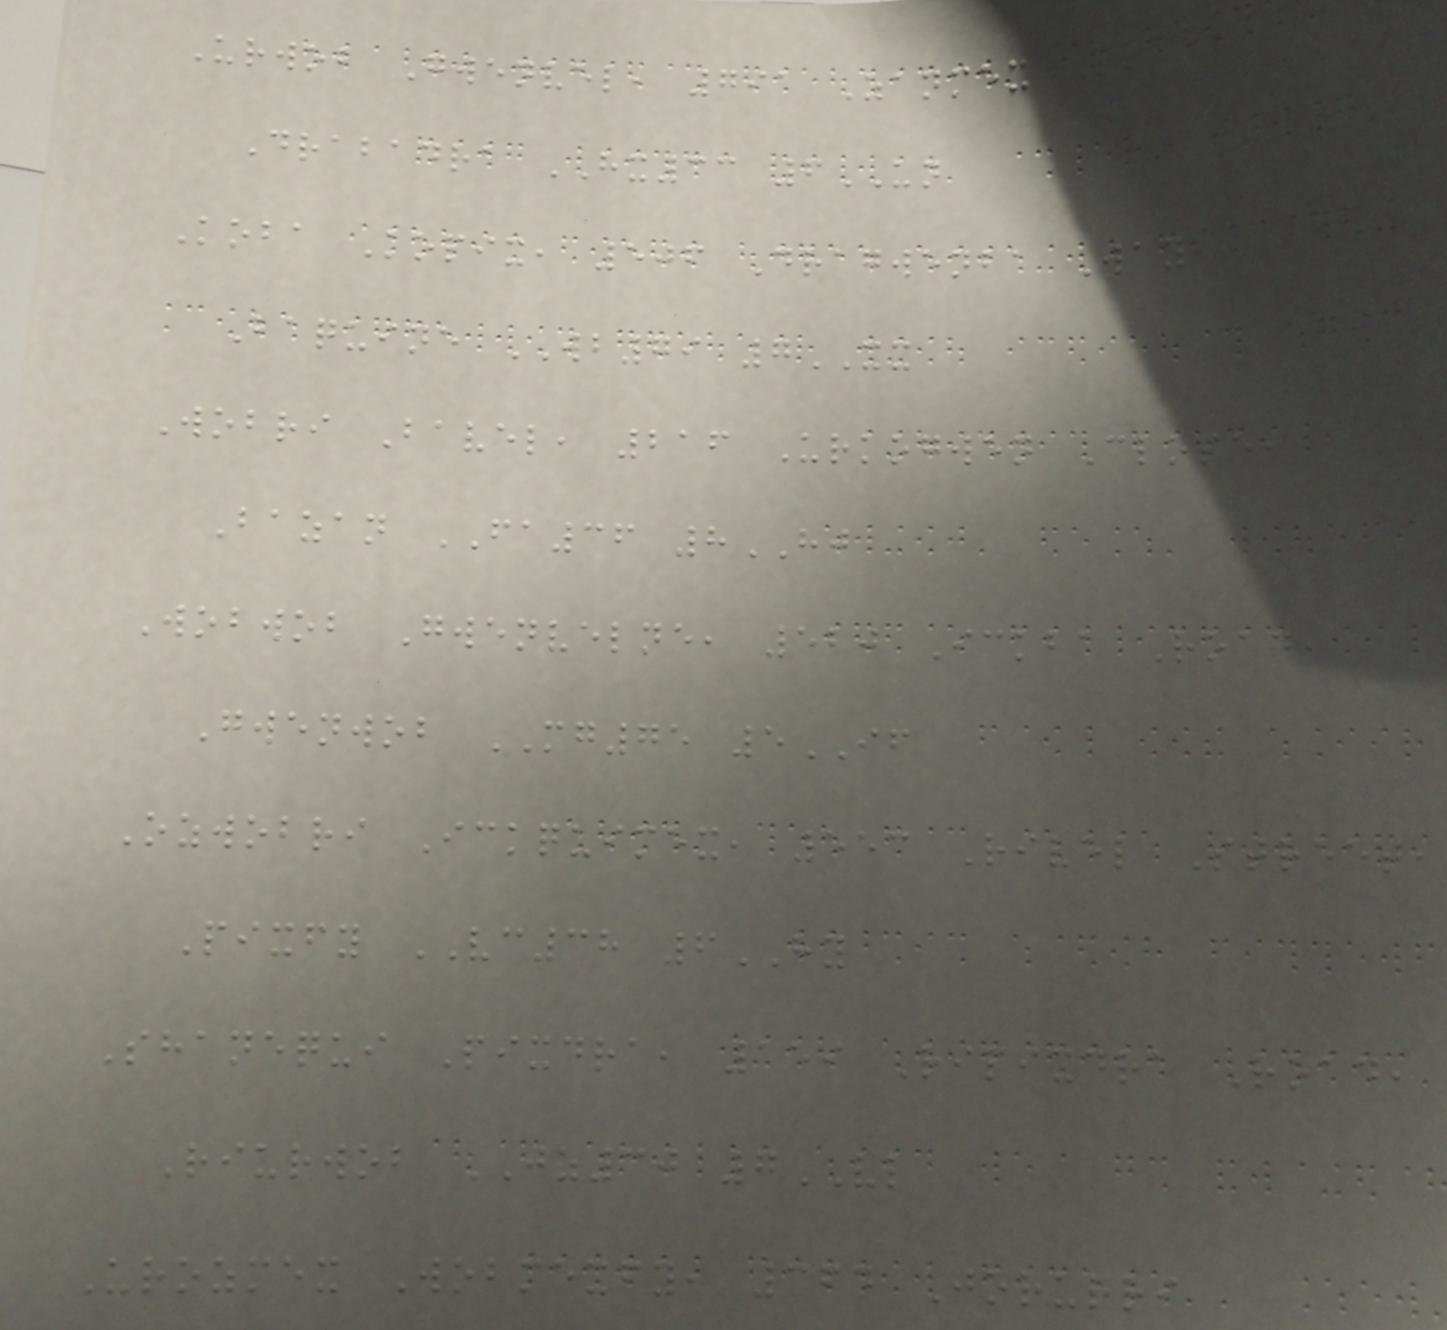Urwob Gwenvel, 791 Zanmex Road,
Drabadra HX33 6UN
Koba Kopix, 506 Dragwenba Way,
Baquine WB79 7XX
Wobri Bavel, 216 Urkogwen Close,
Bazan FA36 8HJ
Wobwob Gwenvelne, 520 Ickba Road,
Gwenwob MG75 5IF
Ozwobri Ickquimex, 553 Rivel Street,
Pixfy VC38 6HY
Shanequi Pixdra, 159 Ripixdra Road,
Riurwob JZ30 7VL
Urozmex Wobmexfy, 364 Jorurri
